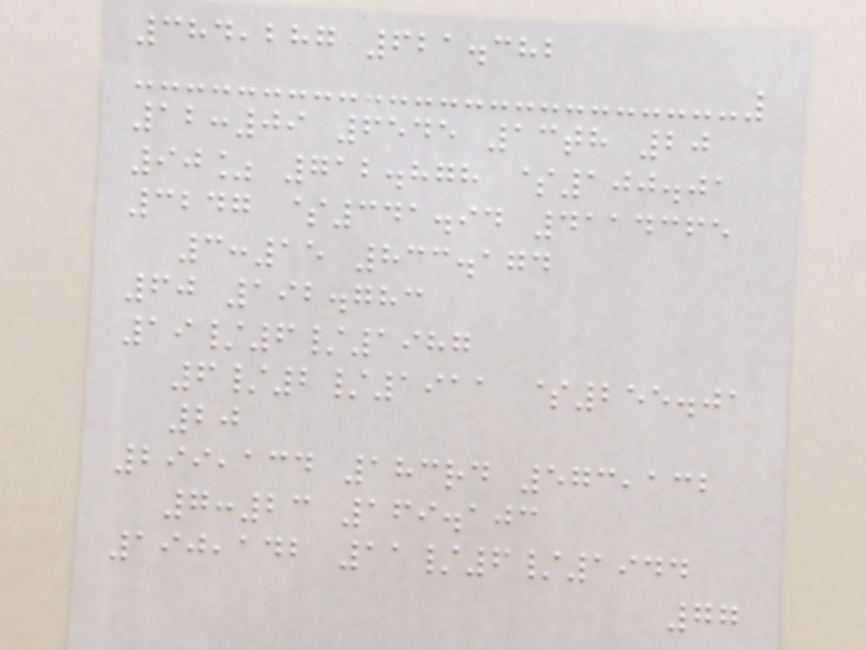384,287 621.382
12:09 6545 13th 20
90% 712.878 $100.01
3247 $341.94 4114365
3:15 833.174
60 192.783
19/6/1987
6/2/1911 $255.01
20
299,134 183rd 573,132
7:23 169.103
190,142 11/6/1944
77
